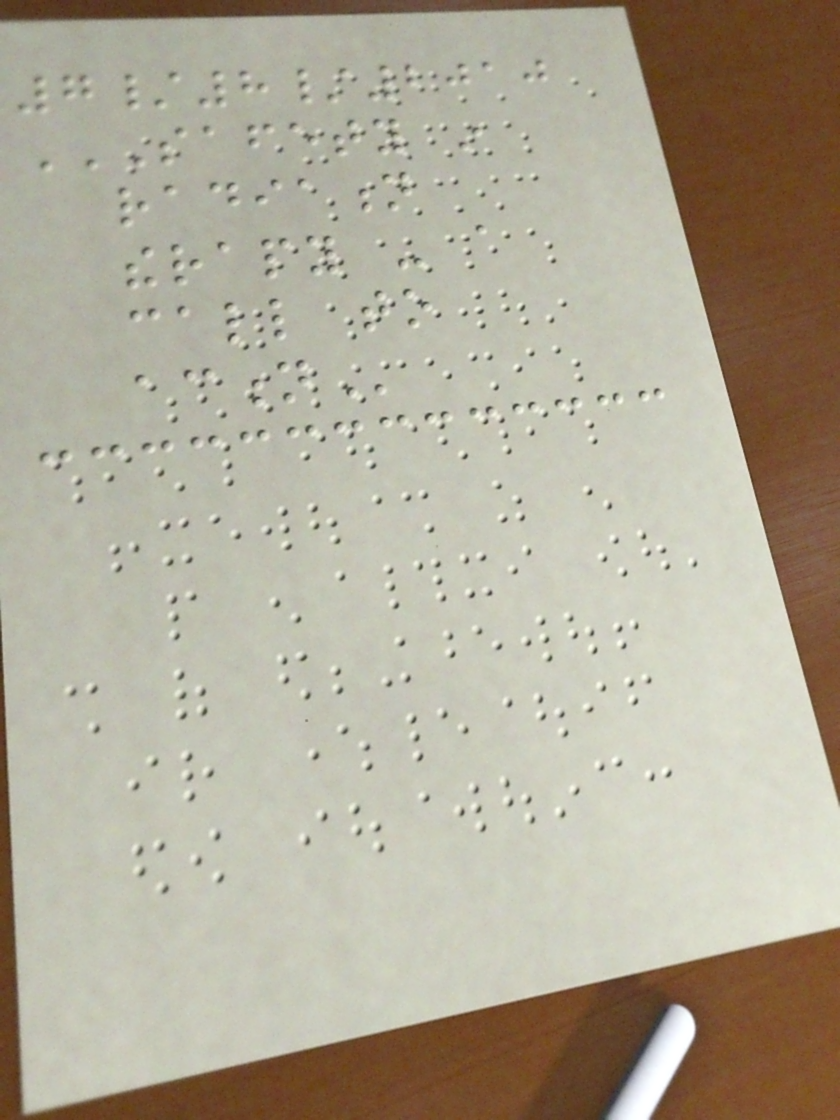7/8/2010
SAFETY IN
RADIATION
THERAPY - A
CALL TO
ACTION
